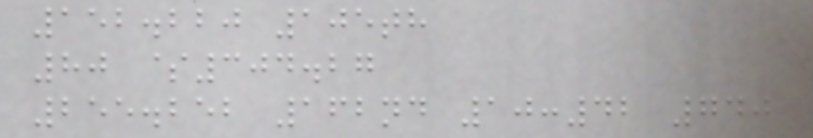152.220 105th
80 $304.27
255.252 162nd 10:42 740
